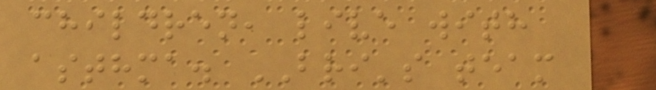children, live with
asthma. BRI's team
